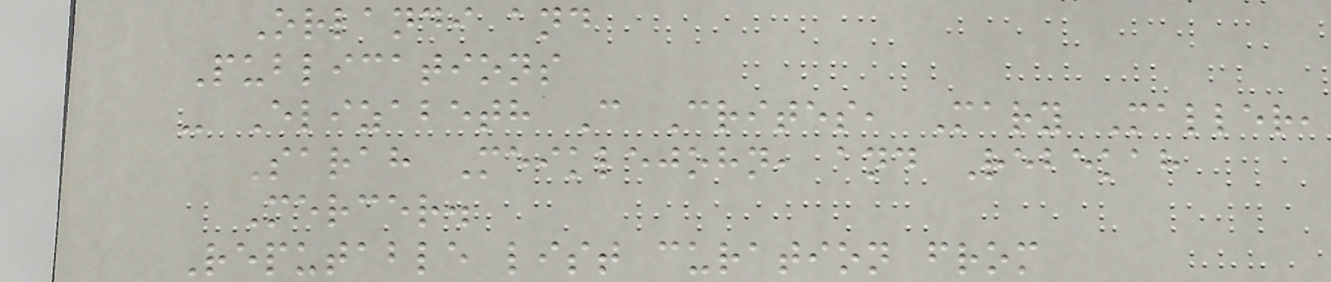Orlandi and
Publications
- Elizabeth C Crites, Mary Maller,
Sarah Meiklejohn, and Rebekah
Mercer.
Reputable list curation from
